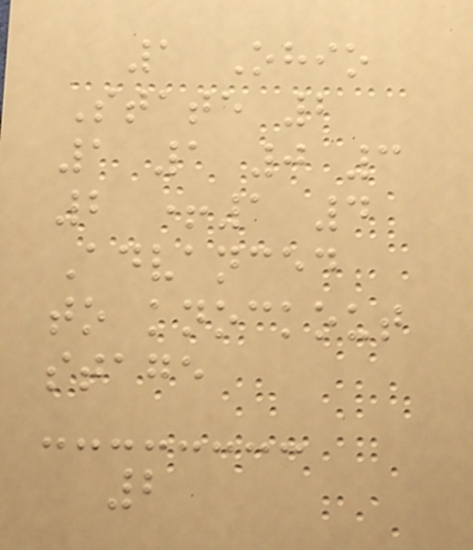1 Ohio
State 2
1 1 0 3
2 +1 4
Advanced
to knockout
stage
2
